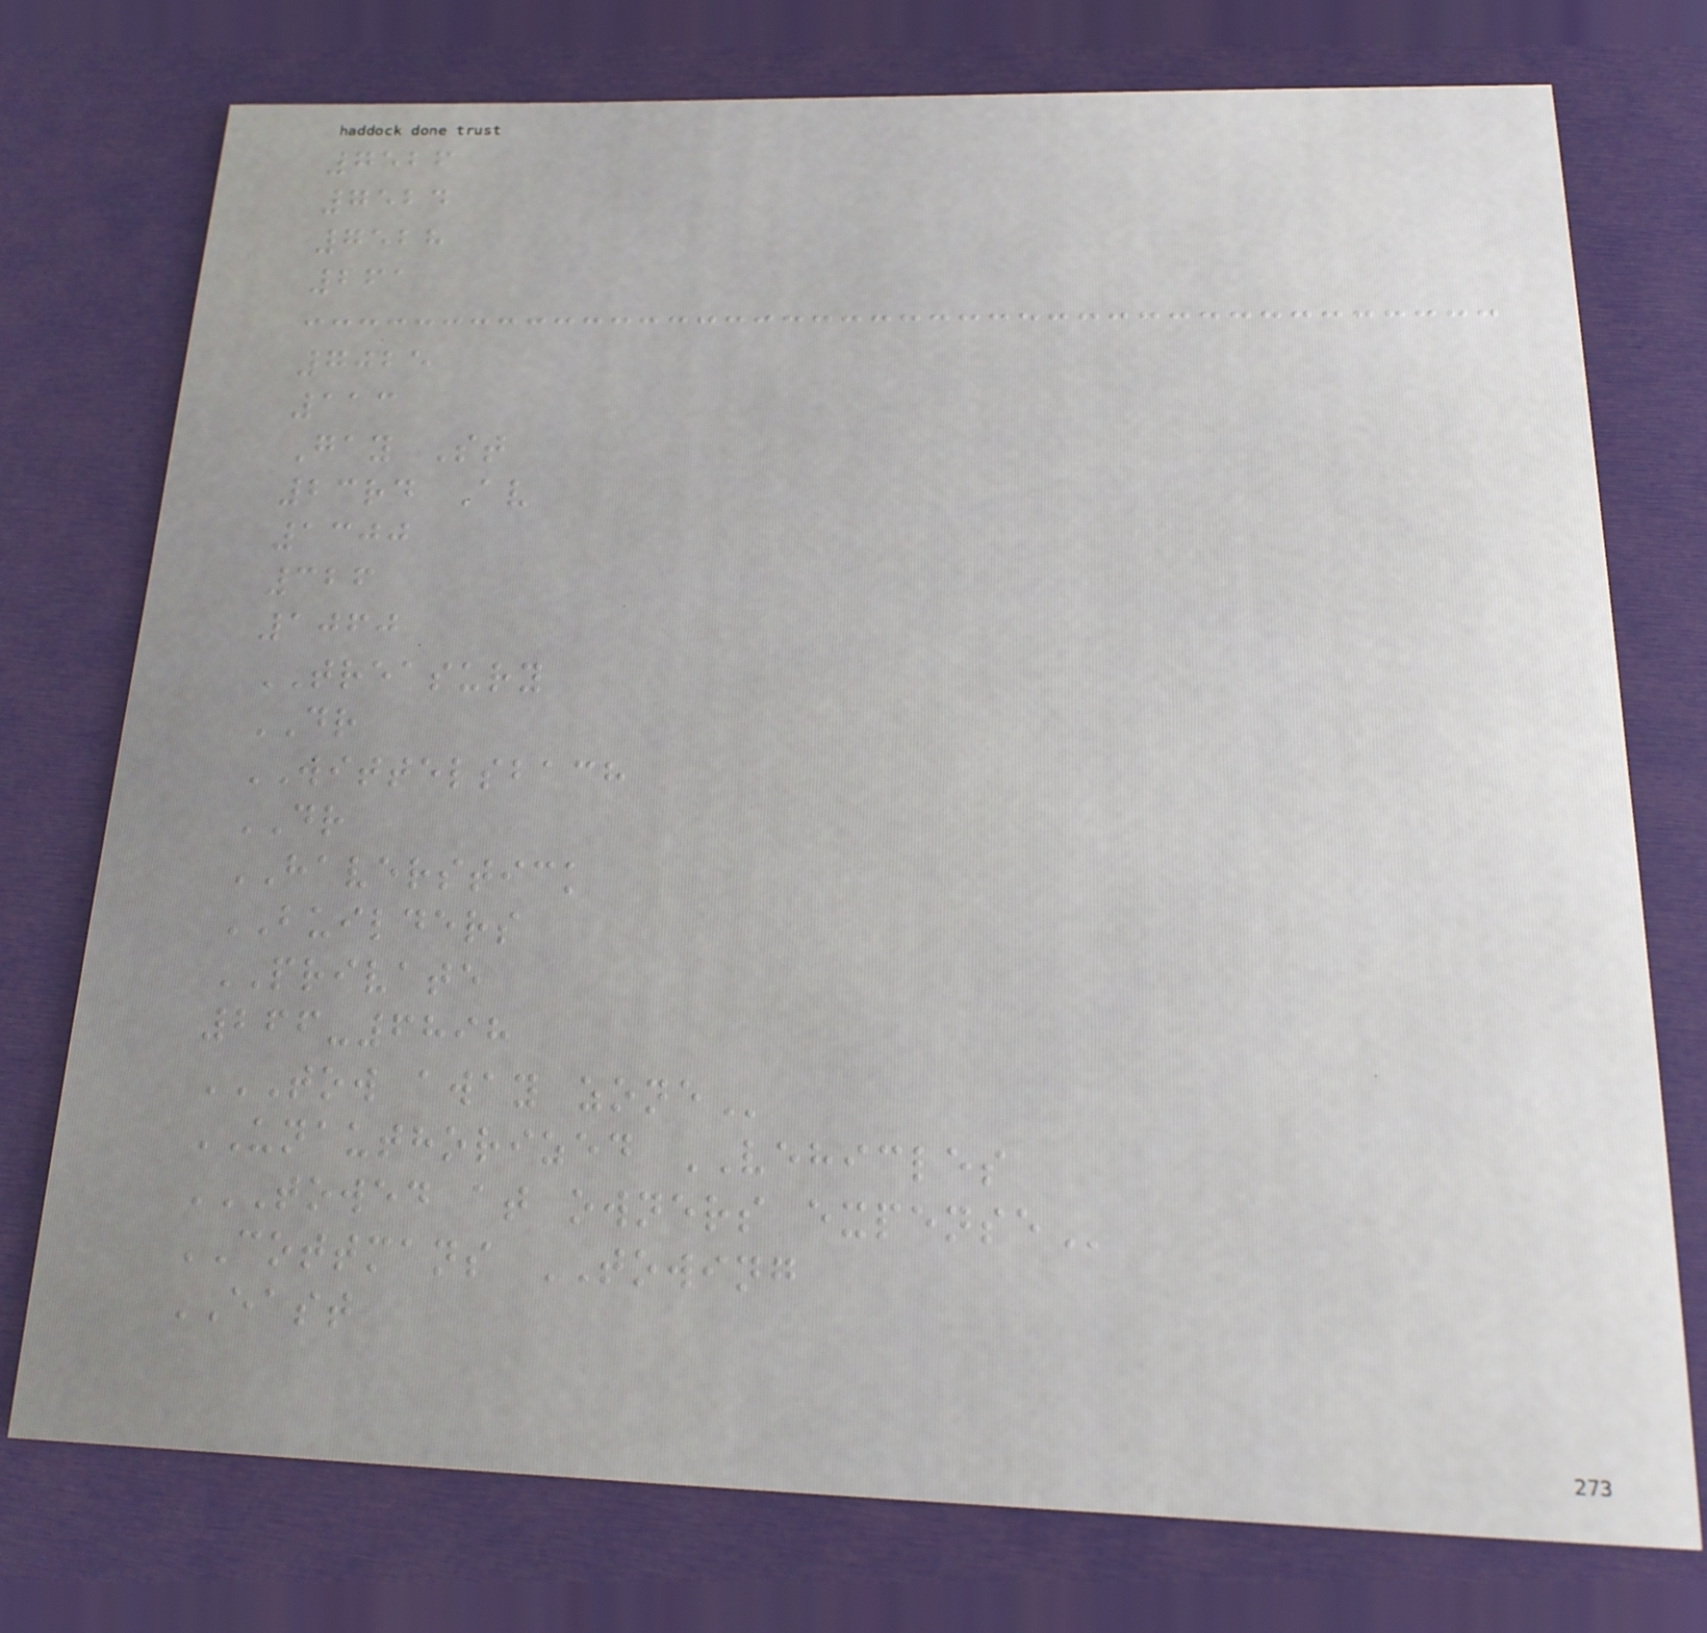7526
7524
7528
261
7025
113
Gay St
23rd Av
1300
326
1060
TREASURY
DR
WITTELSBACH
DR
HAVERSTICK
BUILDERS
PRIVATE
266-6898
TOW AWAY ZONE
UNAUTHORIZED VEHICLES
TOWED AT OWNERS EXPENSE
COTTMANS TOWING
EAST
